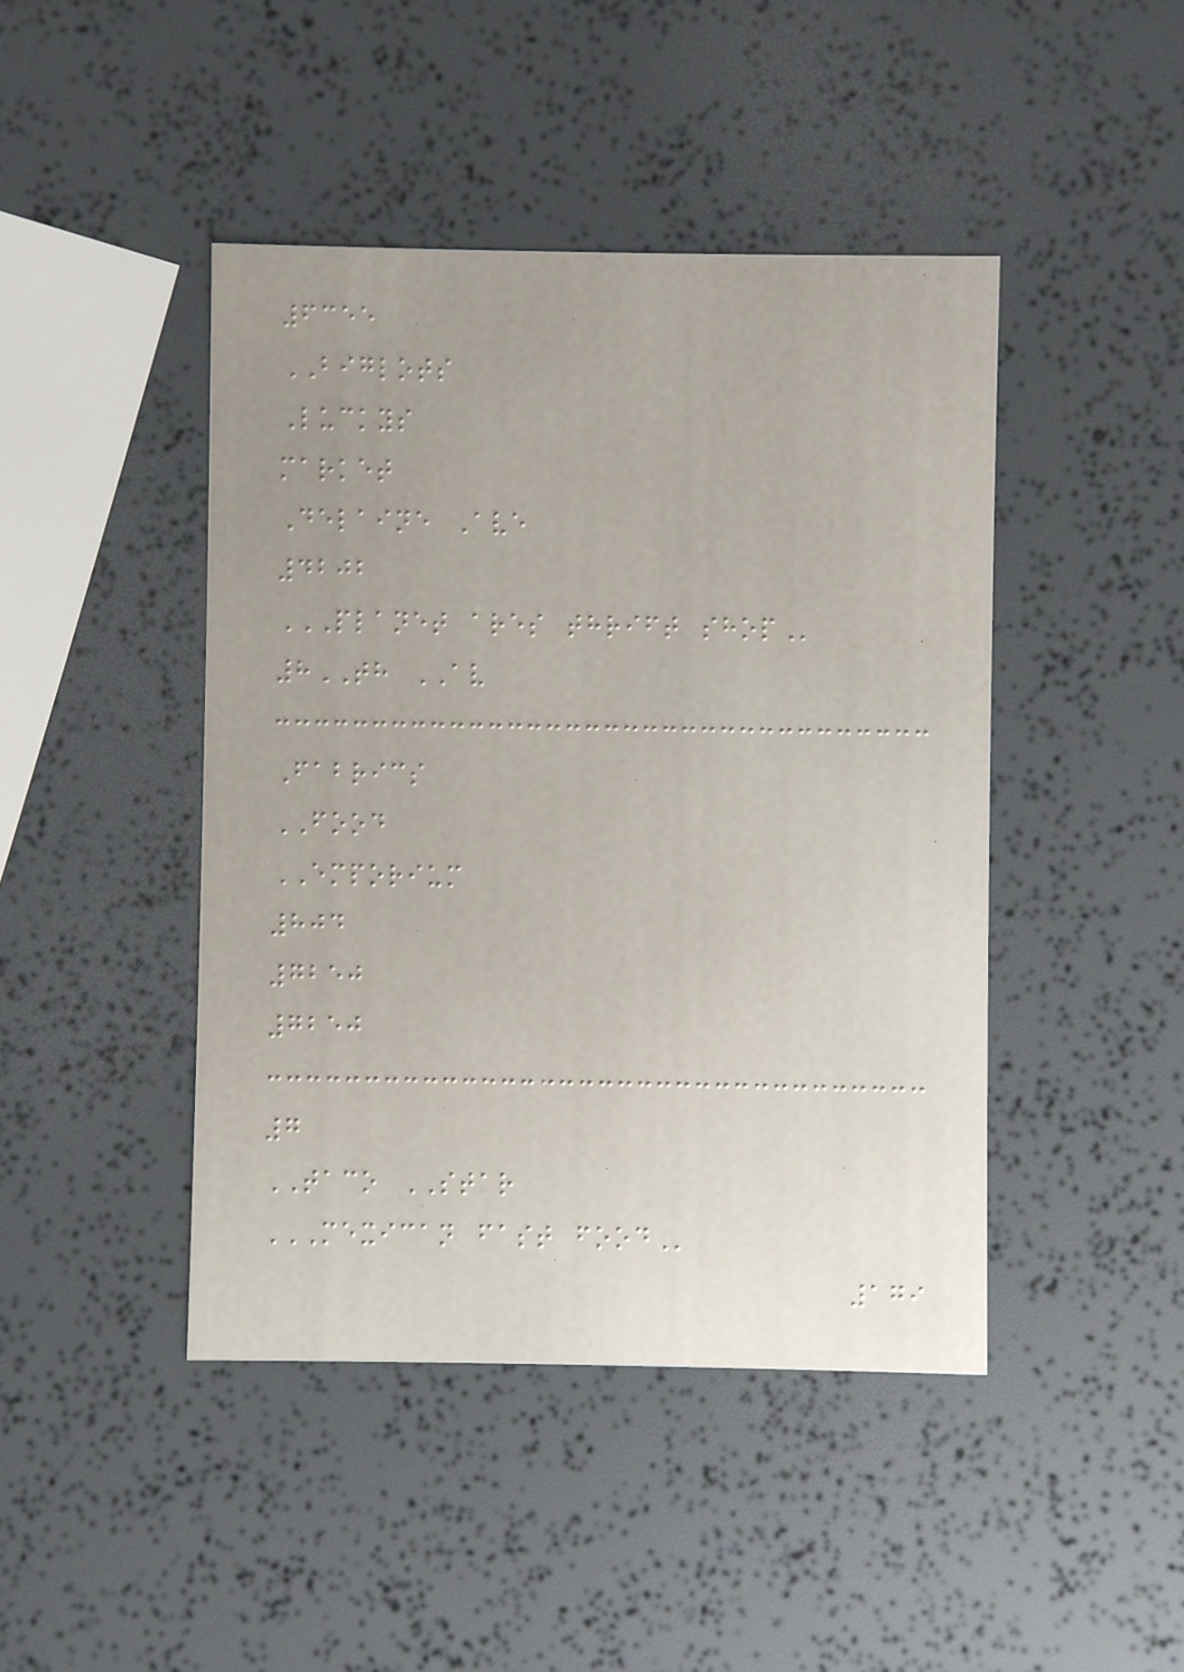6355
BIGLOTS
Luckys
market
Delaine Ave
4202
PLANET ARES THRIFT SHOP
8TH AV
Fabrics
FOOD
EMPORIUM
804
7250
7250
7
TACO STAR
MEXICAN FAST FOOD
179
